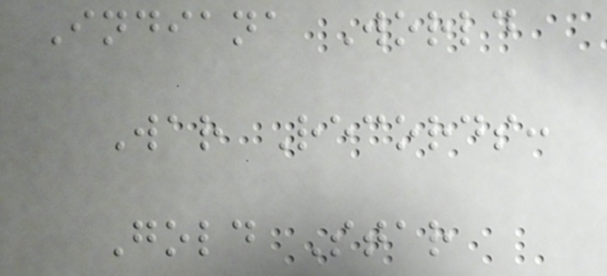Indiana World
War Records:
Gold Star
